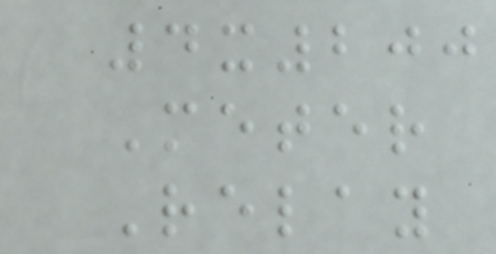4x200
Meter
Relay
